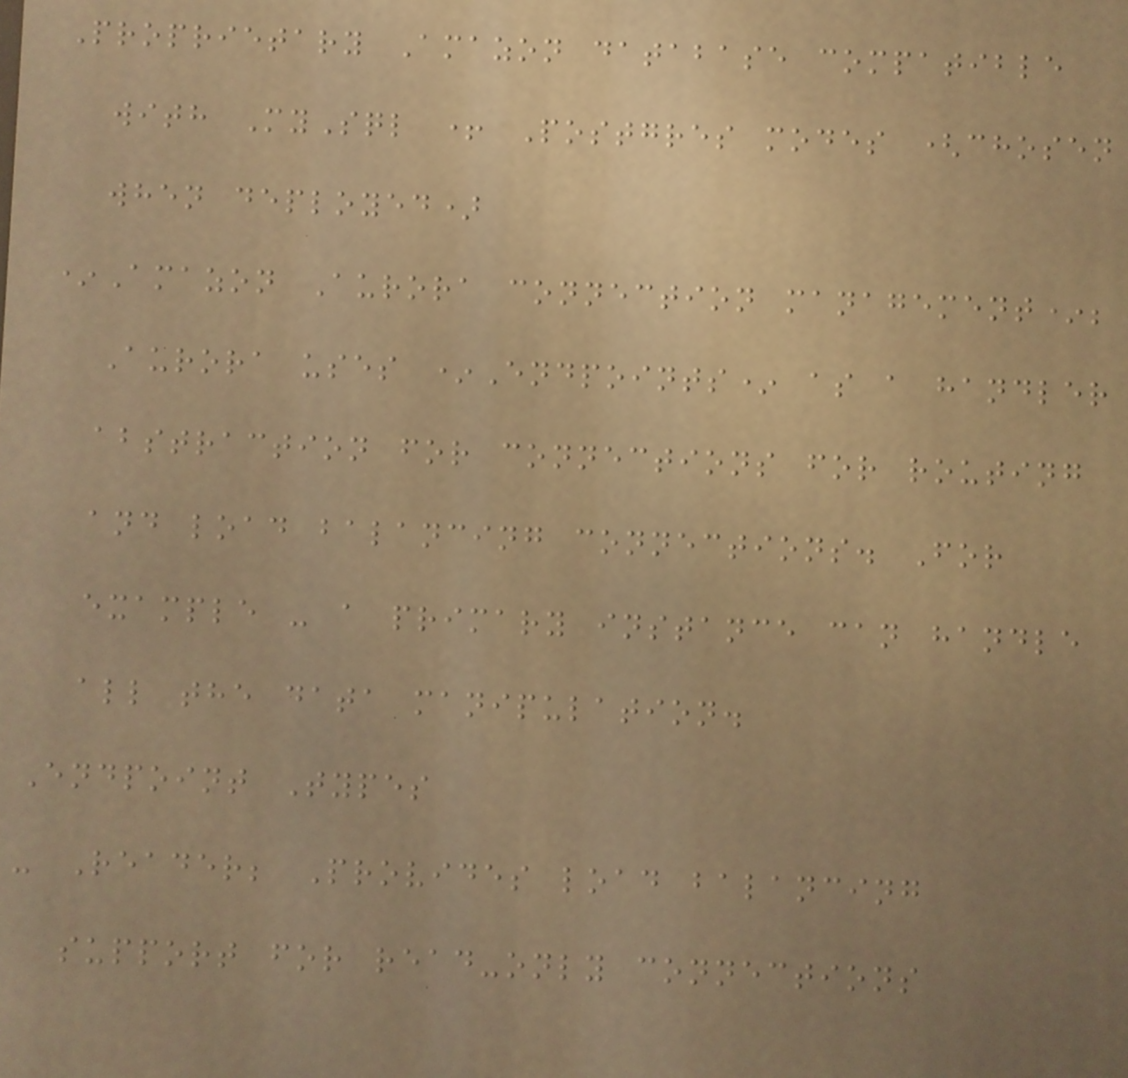Proprietary Amazon database compatible
with MySql + Postgres modes (chosen
when deployed)
*Amazon Aurora connection management*;
Aurora uses *Endpoints* as a handler
abstraction for connections for routing
and load balancing connections. For
example - a primary instance can handle
all the data manipulation.
Endpoint Types
- Reader; Provides load balancing
support for read-only connections
